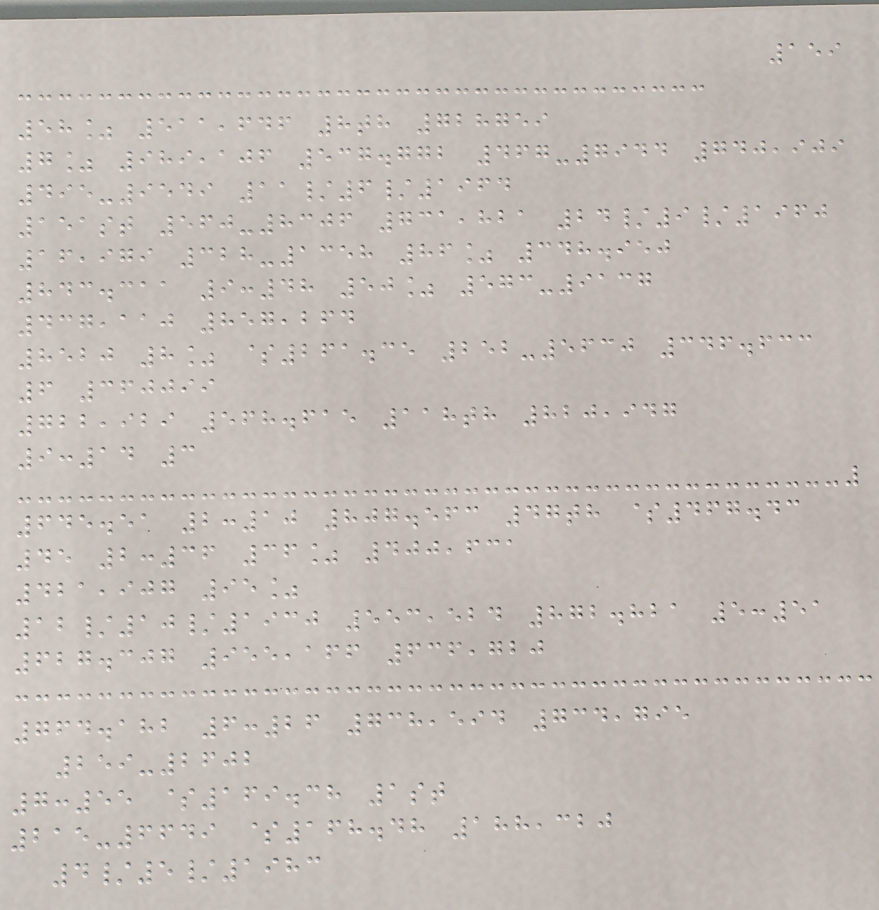159
58% 511,646 8th 728759
7% 989,106 537.772 467-7944 740,909
495-9549 11/6/1964
151st 560-8306 731,821 24/9/1960
16,979 328-1358 86% 348.950
843.311 9:48 50% 573-9137
437,110 857,264
8520 8% $261.35 252-5630 346.633
6 360099
722,929 568.615 118th 820,947
9:14 3
645.51 2:10 807.563 47th $467.43
45 2:36 36% 400,631
421,907 95%
12/10/1930 553,524 872.821 5:51
627.307 955,166 636,720
764.182 6:26 738,594 734,795
259-2602
7:55 $169.38 1st
215-6649 $168.48 188,320
4/5/1983
